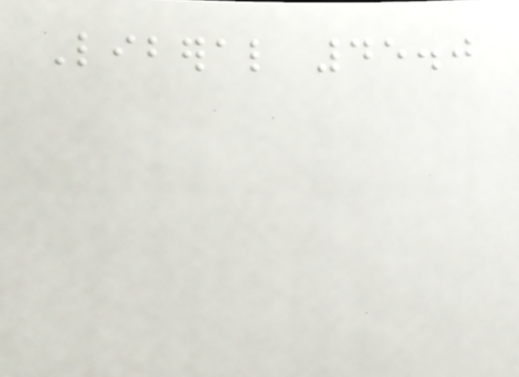Liberal 45.0
